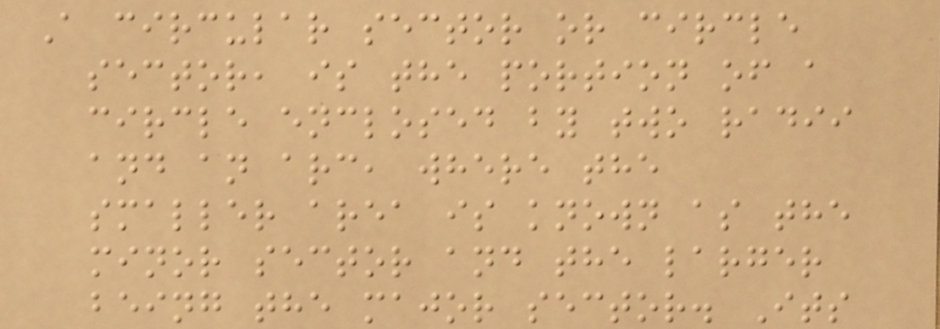A circular sector or circle
sector, is the portion of a
circle enclosed by two radii
and an arc, where the
smaller area is known as the
minor sector and the larger
being the major sector. Its
